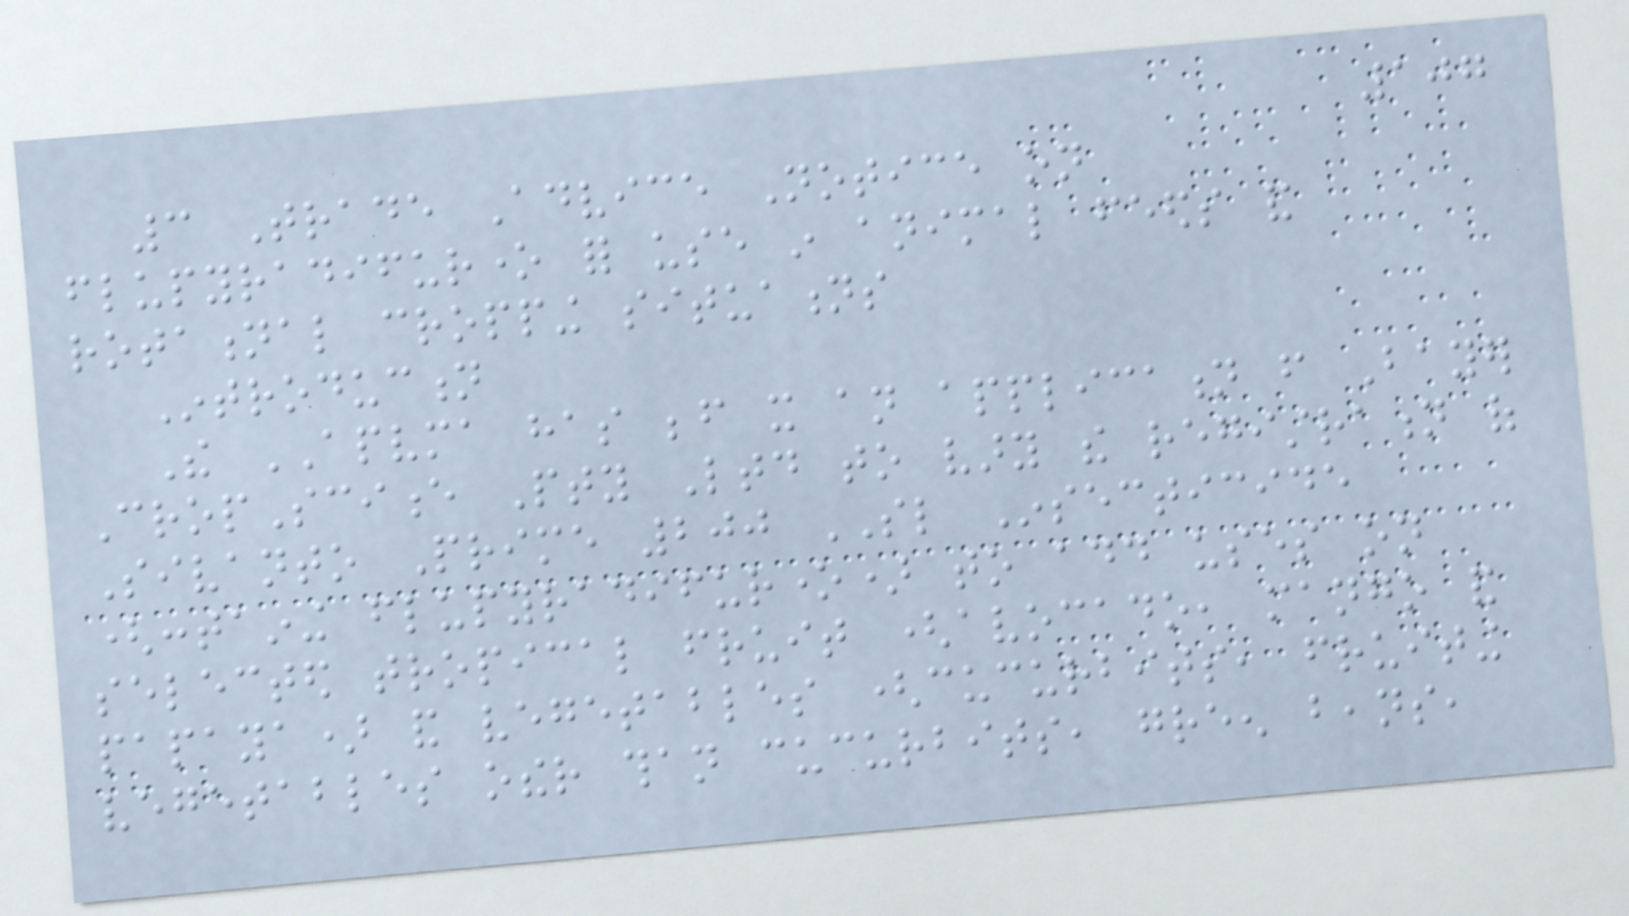107
3 Trade Advice Notice on
flupyradifurone for use in animal feeds and
rotational cropping situations
Introduction
The APVMA has before it an application from Bayer
CropScience Pty Ltd to vary the registration of
Sivanto Prime 200 SL Insecticide
(containing flupyradifurone) to add uses on
selected tropical fruit (avocado, mango and
papaya) and vegetables (cucurbits, fruiting
vegetables other than cucurbits, green beans,
